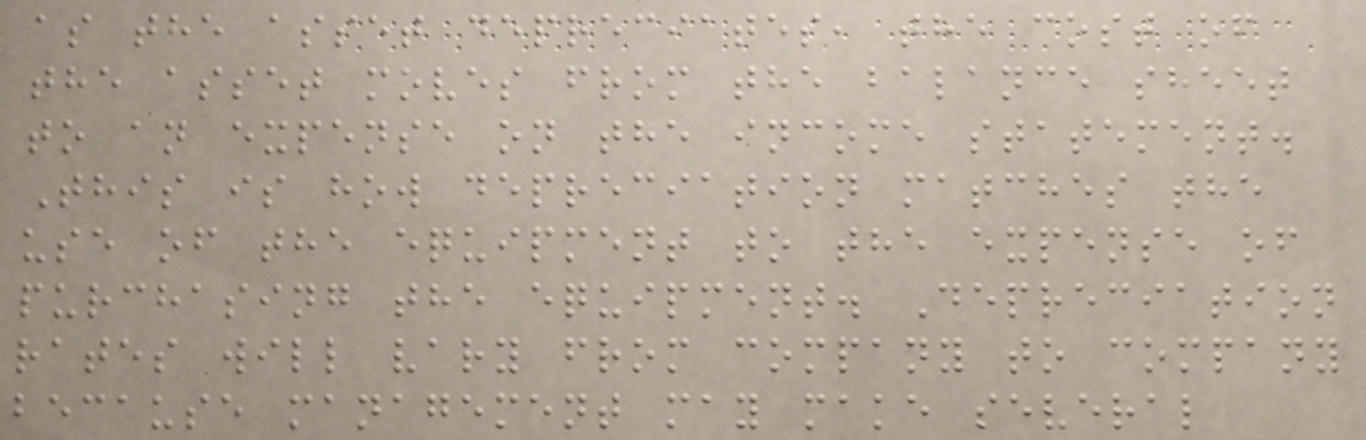as the asset depreciates, the cost of
the asset moves from the balance sheet
to an expense on the income statement.
This is how depreciation matches the
use of the equipment to the expense of
purchasing the equipment. Depreciation
rates will vary from company to company
because management may make several
